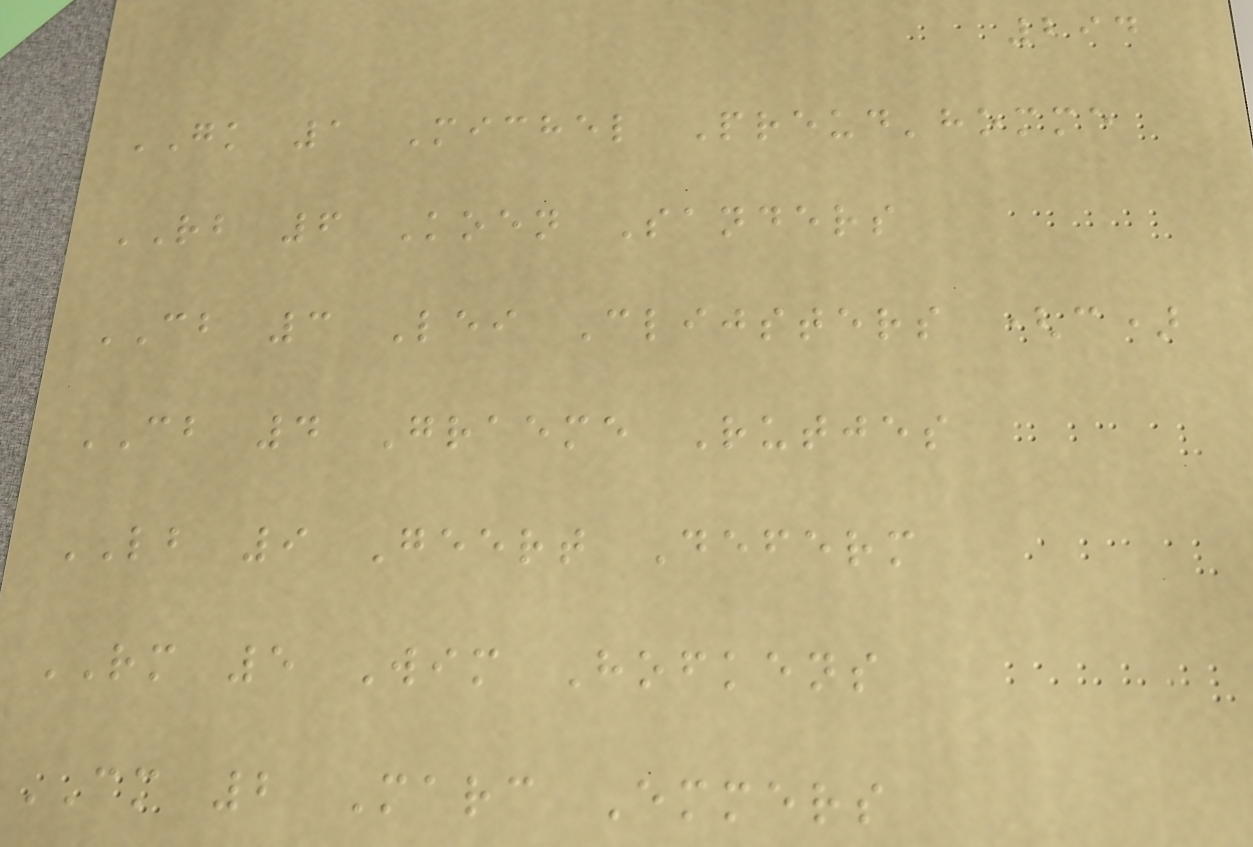294
GK 1 Michel Preud'homme
RB 6 Koen Sanders
CB 3 Lei Clijsters (c)
CB 4 Graeme Rutjes
LB 9 Geert Deferm
RM 5 Wim Hofkens
CM 2 Marc Emmers
